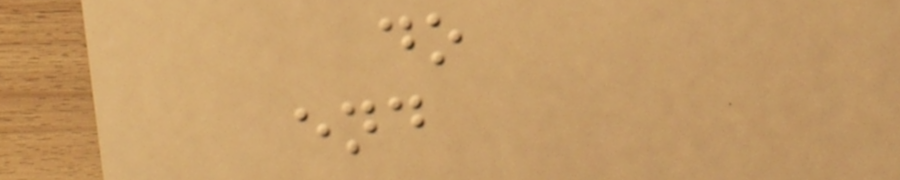do
end
